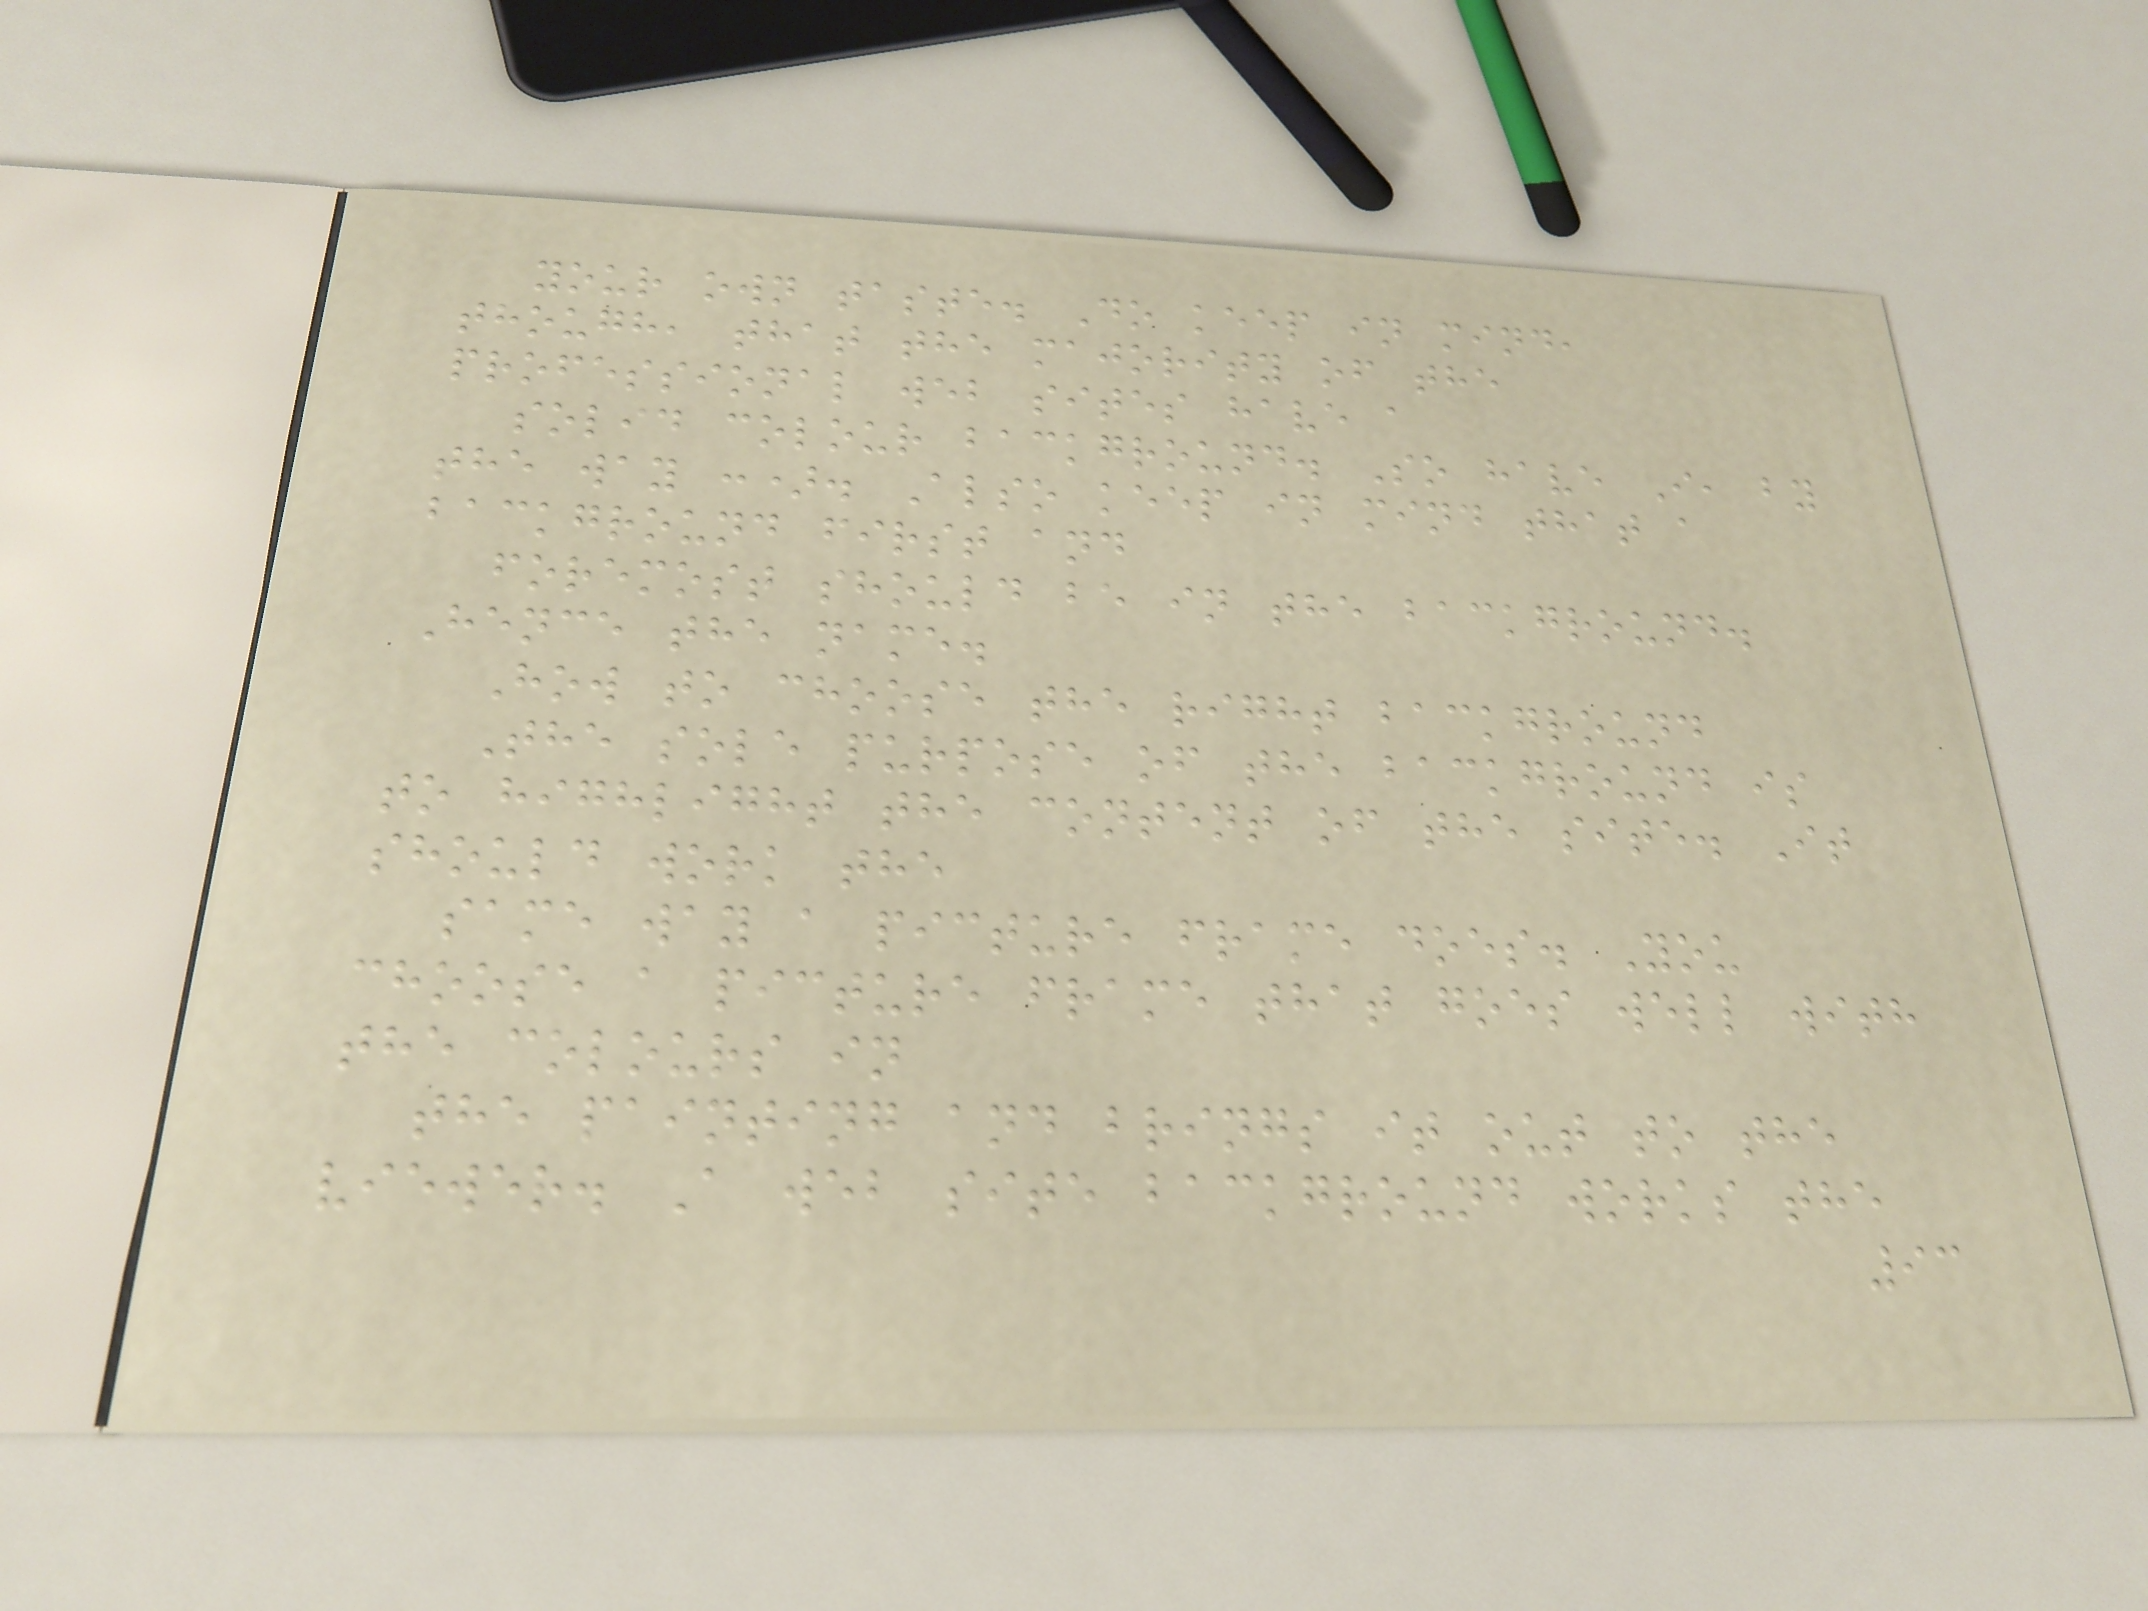your own taste. Do keep in mind,
though, that the majority of the
professional web sites have a
solid colour background. So have I, by
the way :). Also keep in mind that a
background first and
foremost should be in the background.
Hence the name.
How to choose the right background
The sole purpose of the background is
to highlight the content of the site. It
should work the
same way a picture frame does. You
choose a picture frame that goes well with
the colours in
the painting and brings it out to the
viewer. A web site background works the
93
